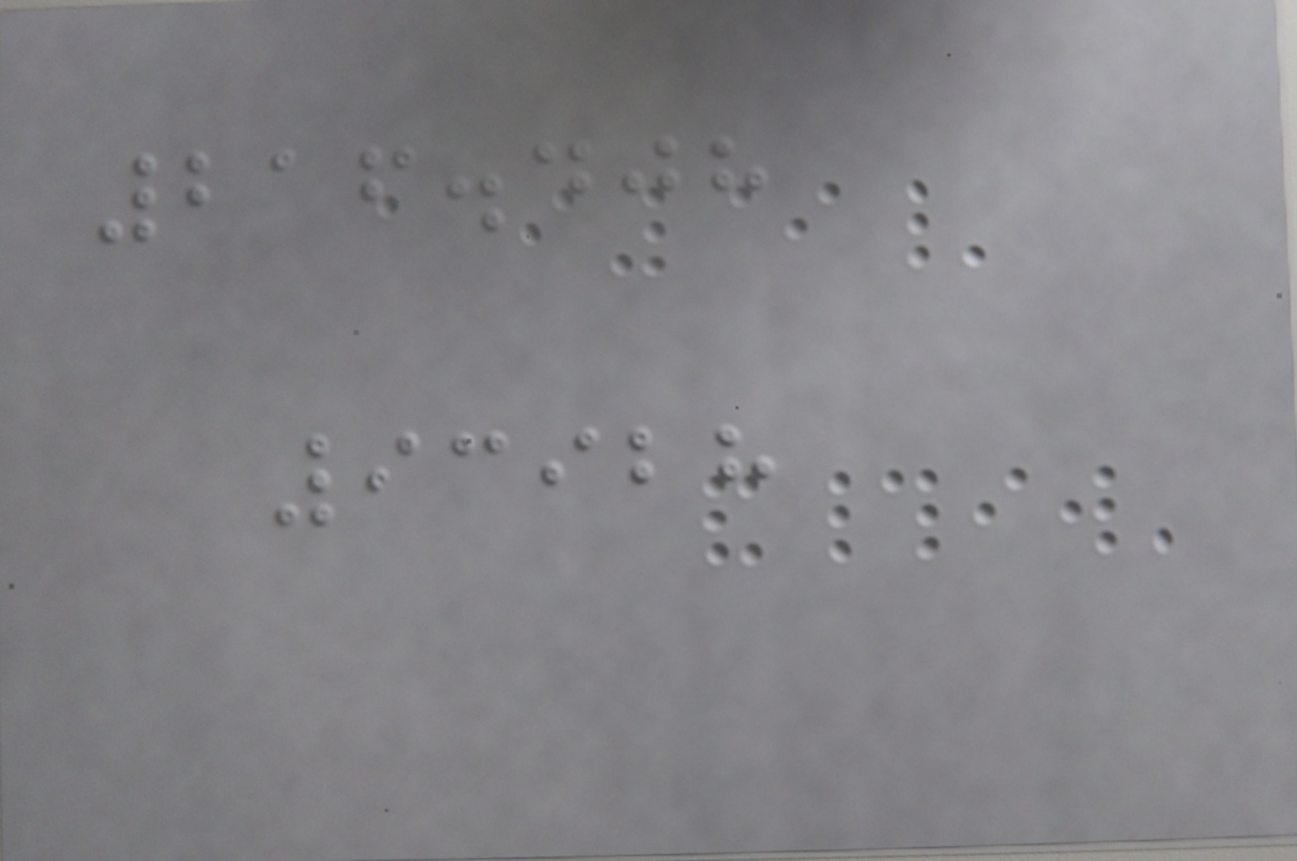216.408
93928
